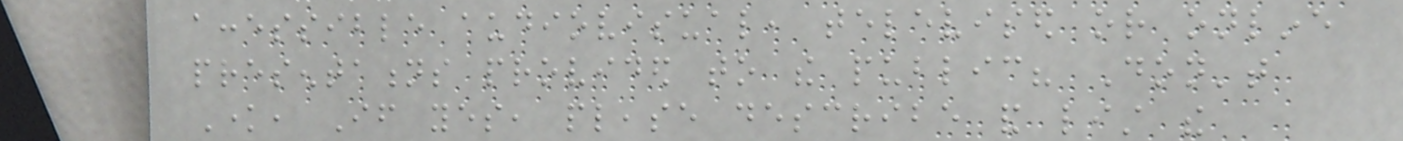accessible audiovisual, televised or online
presentations provided to the public? Don't
Know, If yes, please describe and list the
